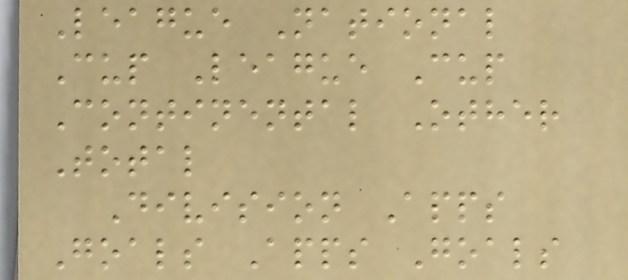League National
Cup League Cup
Continental Other
Total
Division Apps
Goals Apps Goals
